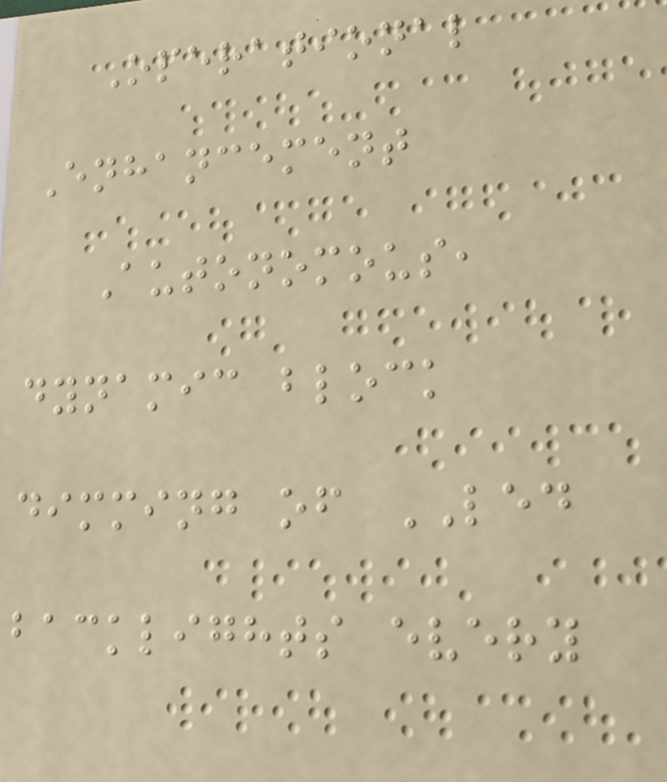Operational
Enhancement
Autonomous,
dynamic block
dimming of LED
backlights every
